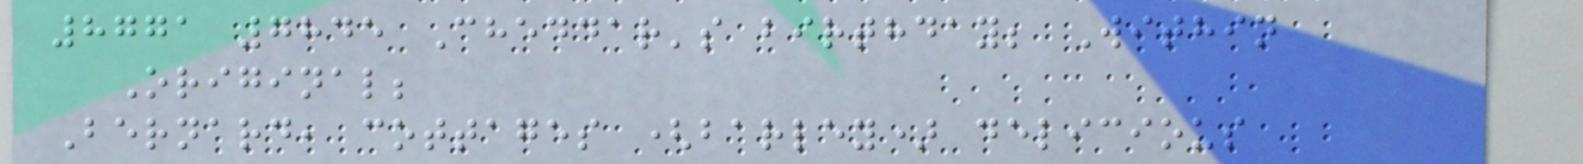8771 7845 Cheddar's birthday; Within
Original;
Bernard, cottages (barley) delicious
